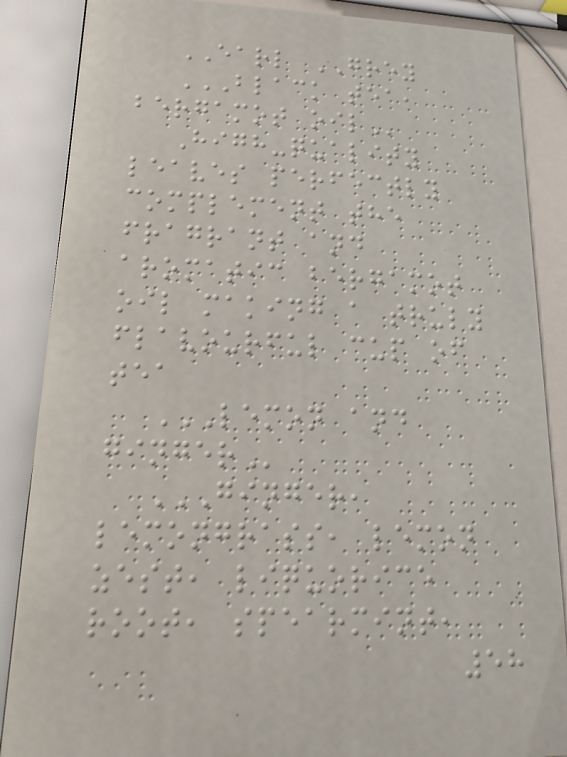EARL GREY
BLACK TEA,
BERGAMOT OIL
High-quality
leaves perfectly
complement the
fragrant and
aromatic bergamot
oil making a truly
flavourful cup of
tea
LEMON AND
GINGER
GINGER,
LEMONGRASS, LEMON
ZEST, LIQUORICE
ROOT, SPEARMINT,
58
